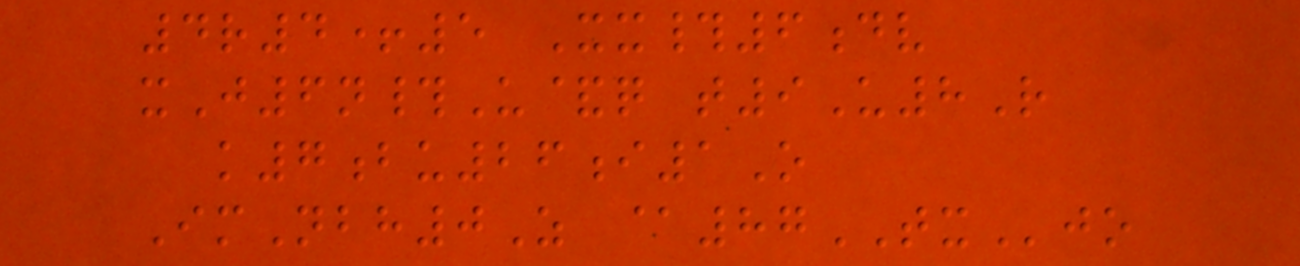4r4+5 Xx#6dv
xJ6n#U&q t9U8R
k7bu26i1O
ImNbh0Z @87TXjo
